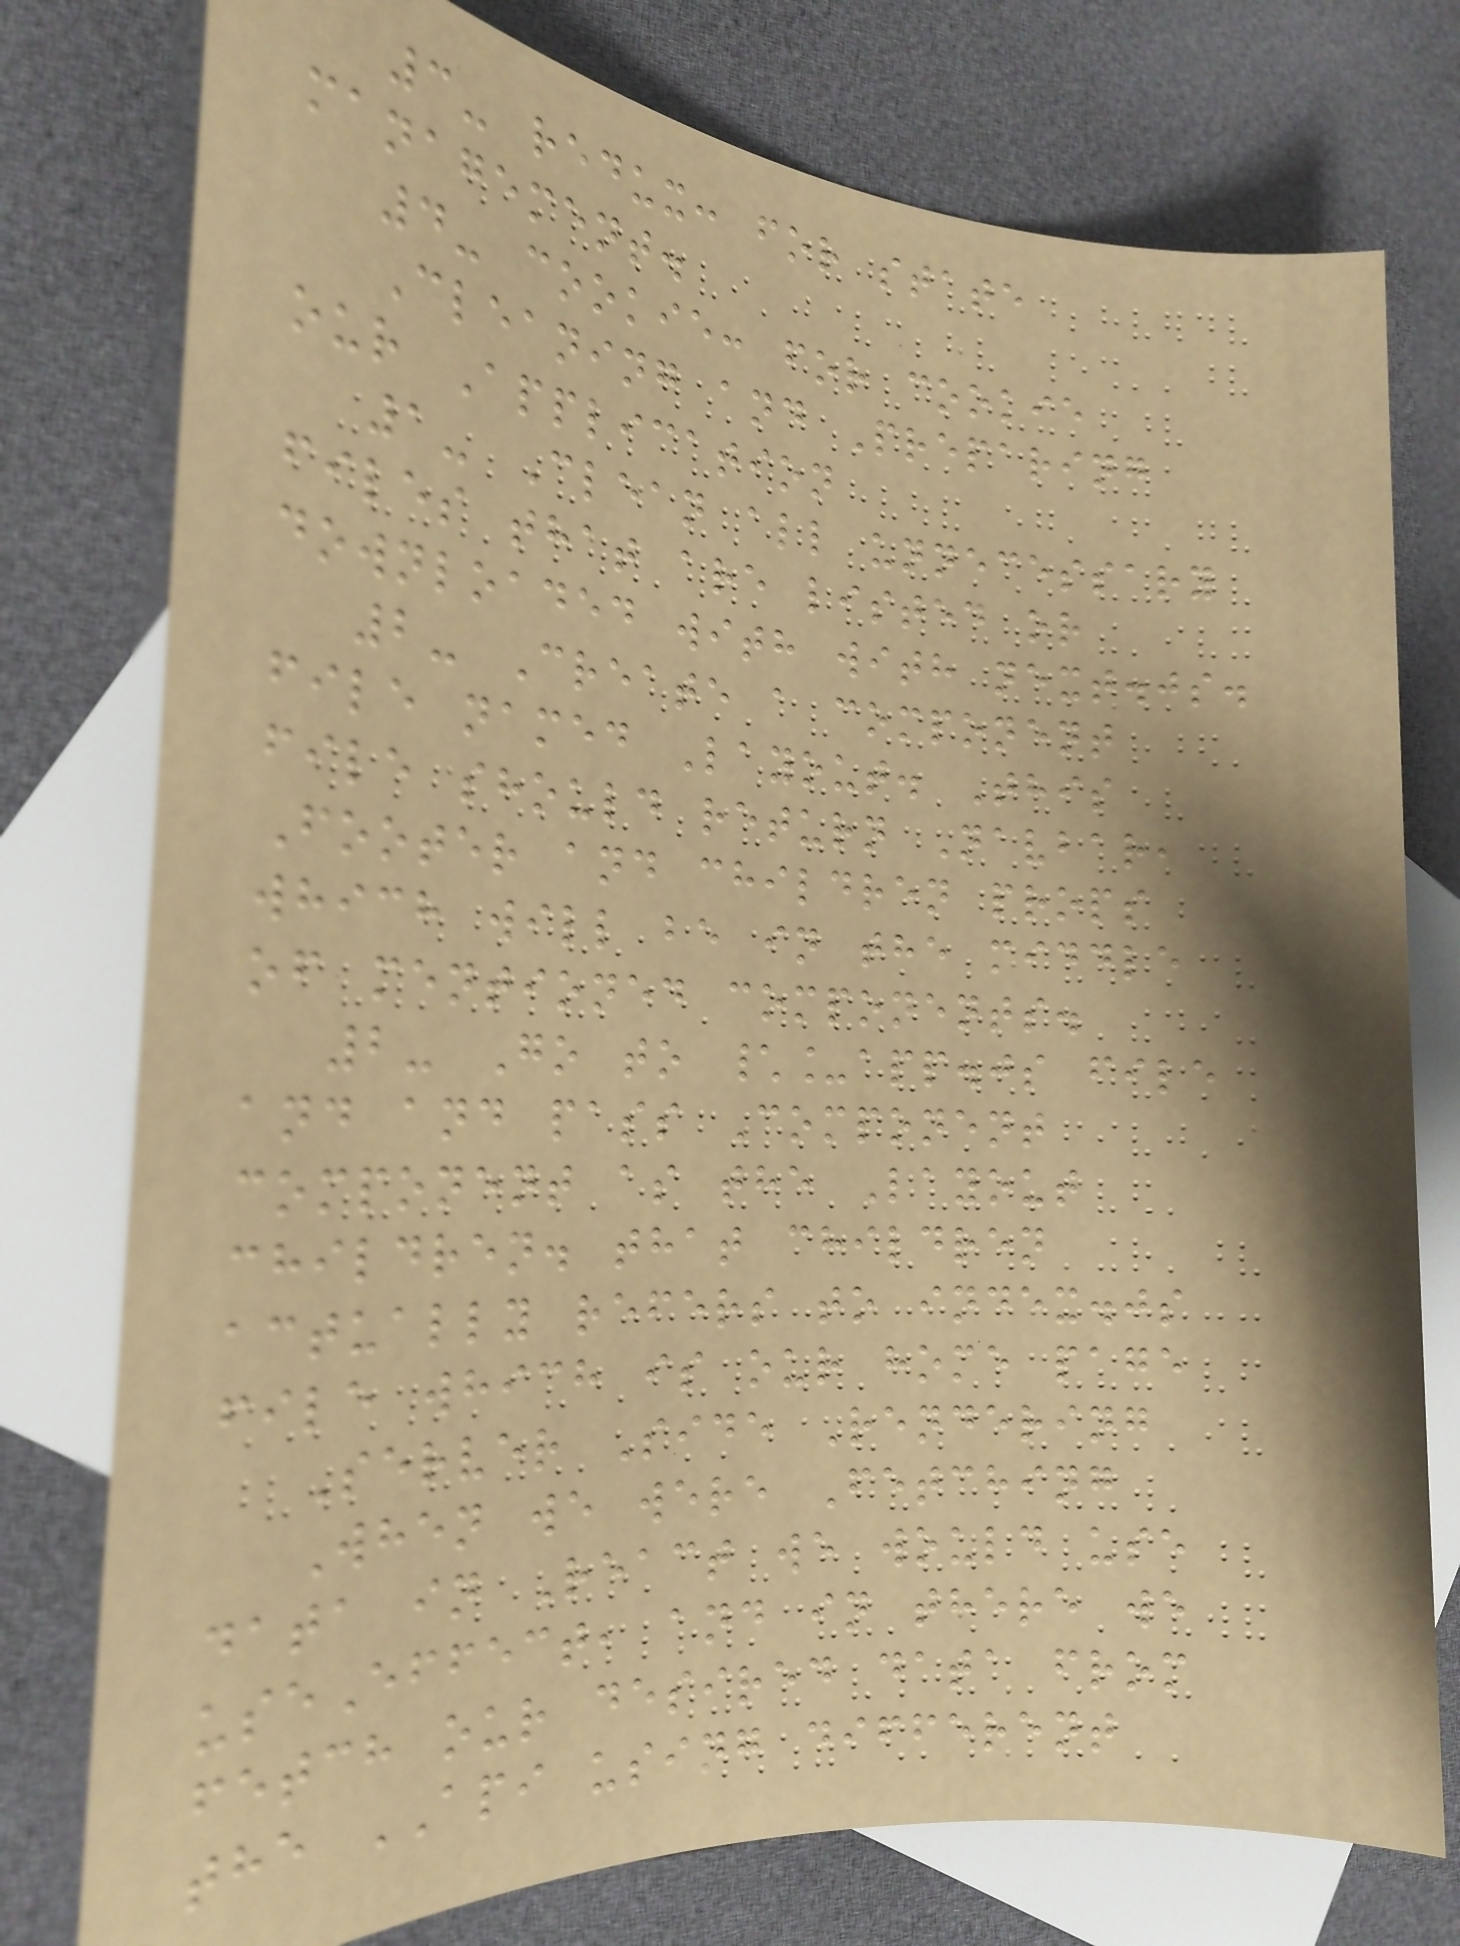3- redux: for state
management.
4- cookie: for cookie
Cleaning and Preparing
our Application
1- Clean all unnecessary
files that are listed or
downloaded with with next.js.
2- Create a component
file named Layout. This
file should return Navbar,
Footer and children props
which will be in the middle
of mentioned components.
2- Go to \_app.js file
and and pass Component
component as the Layout
children. that children
actually refers to index.js
file which is our home page
Server Side Rendering
When we were Fetching
data in React we would use
useEffect, and in there we
fetch our desired data from
the API using different
